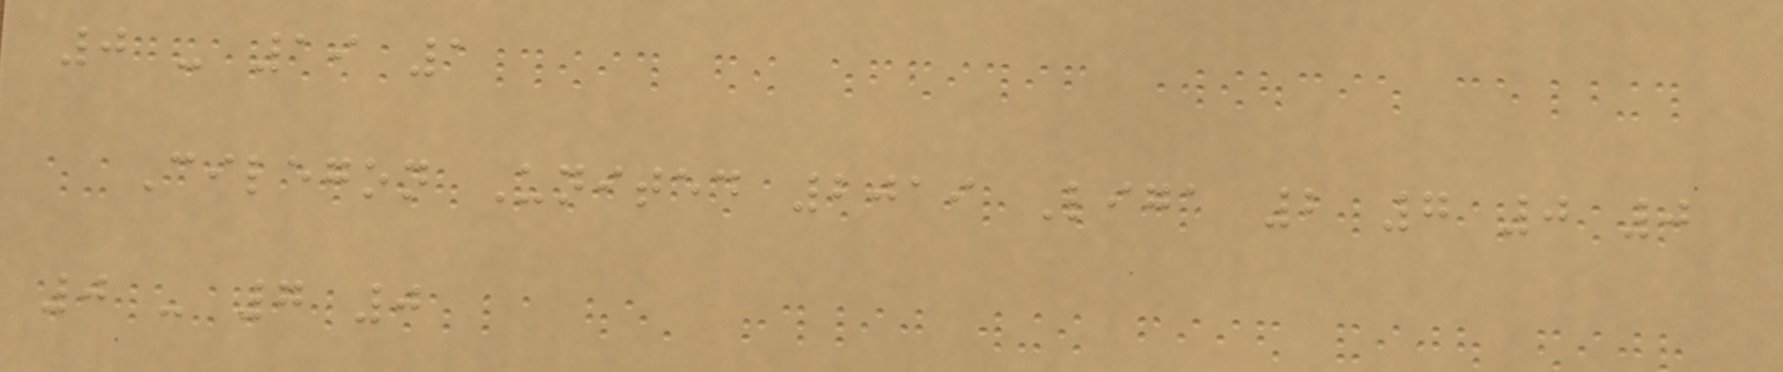0 - 19 1
Cilegon United 2019 Liga 2 7 0 0
0 - 7 0
